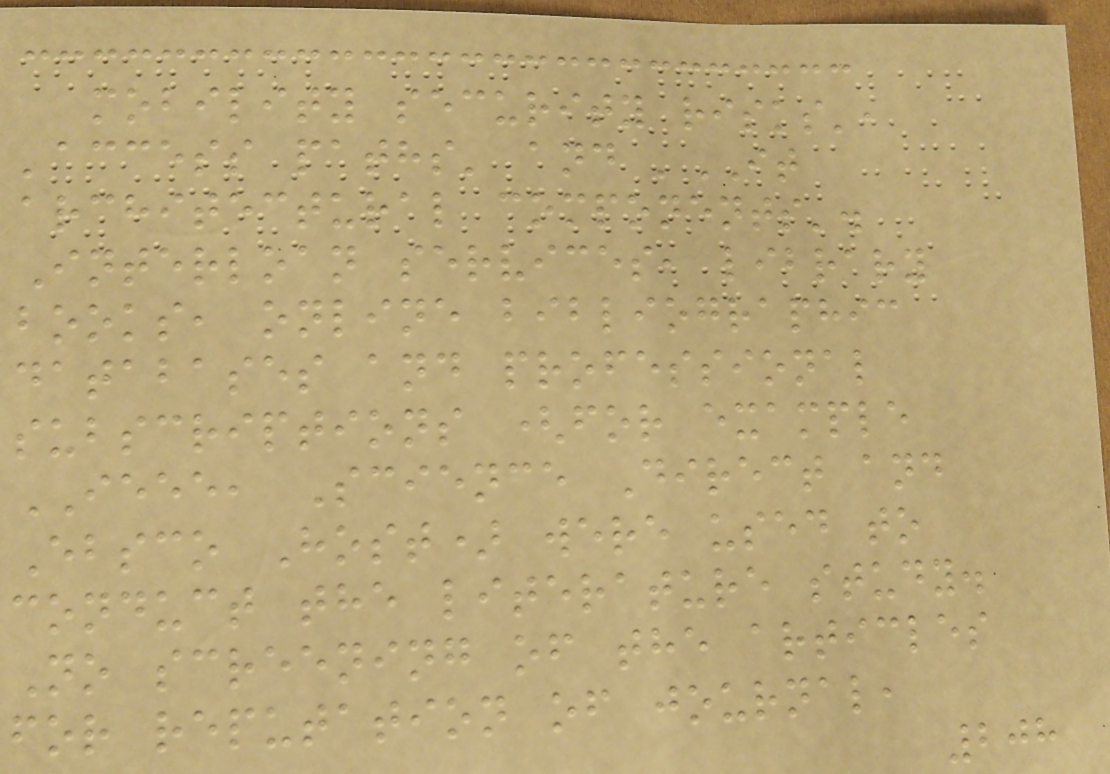mobility security risks',
'access paths' and 'IT
architectural components'.
Interloan services, library
books, online bibliographic
databases and professional
subscriptions (for example
IEEE, Science Direct and
Ebsco Host) were used to
conduct the literature study.
No screening of the articles
for reputation of journal,
208
